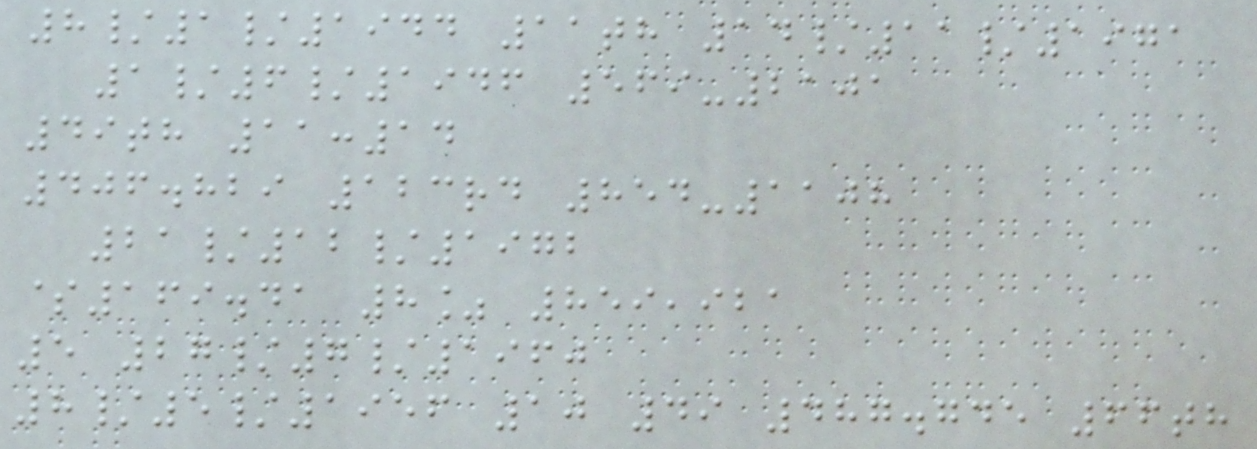8/1/1944 11th 14/11/1971
1/6/1946 569-2101
49th 11:14
406.829 123rd 854-1108
21/12/1972
$169.41 8% 859,921
5 27/7/1960
8/5/1956 10 49 487.745 66th
